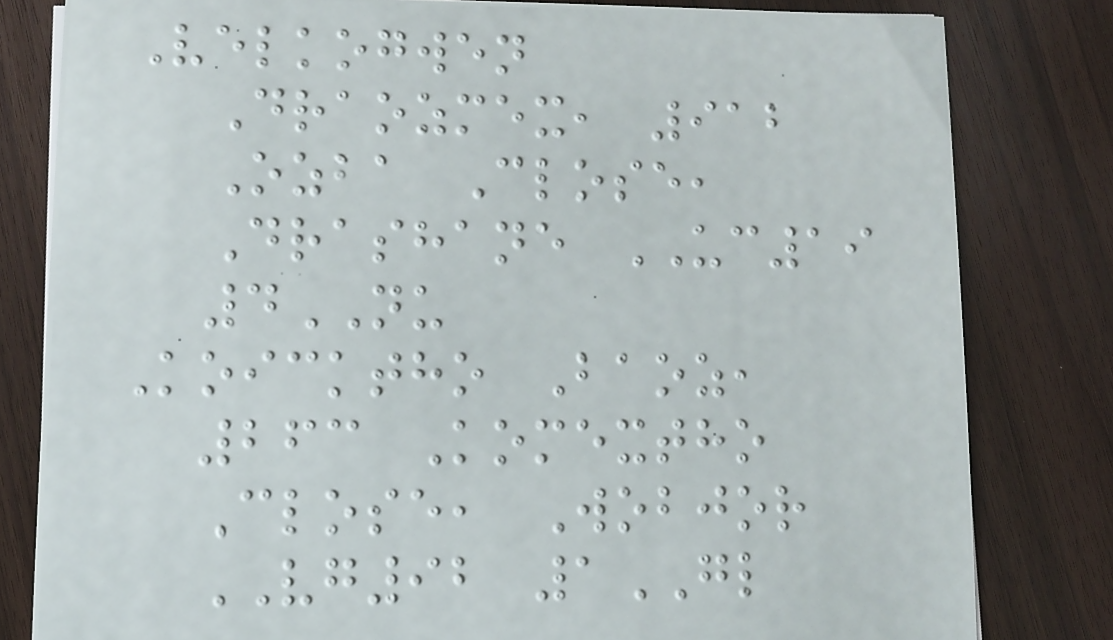Velkogwen
Draozmex, 912
Ozba Close,
Drashane UC19
4NU
Koicktho Baoz,
263 Komextho
Close, Wobjor
VG92 1GL
